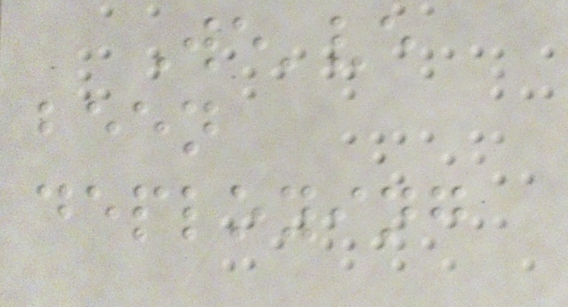We've
been
deploying
